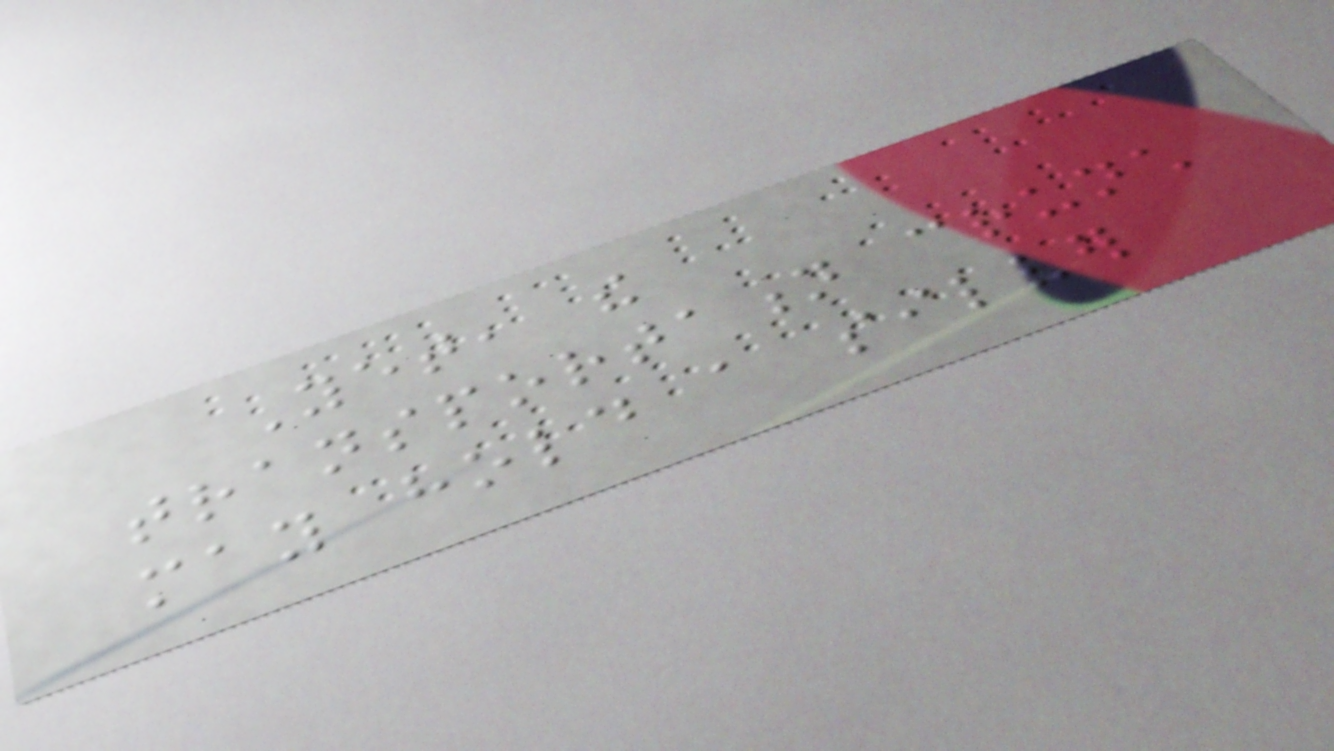Yet, the
transportation crunch
may hold a silver
